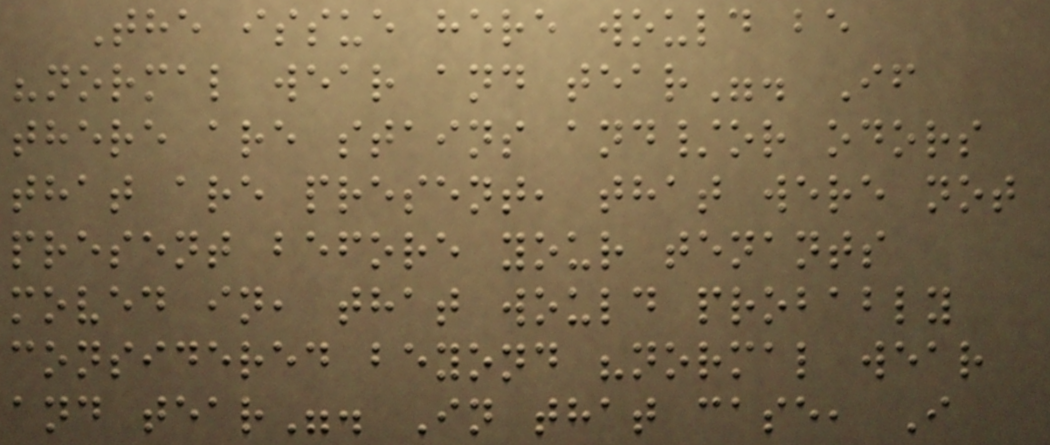The issue here would be
"normal wear and tear". If
there are stains and/or odors
that are present, that were not
present before your tenants
moved in, that would probably
considered beyond "normal wear
and tear". In that case, I
